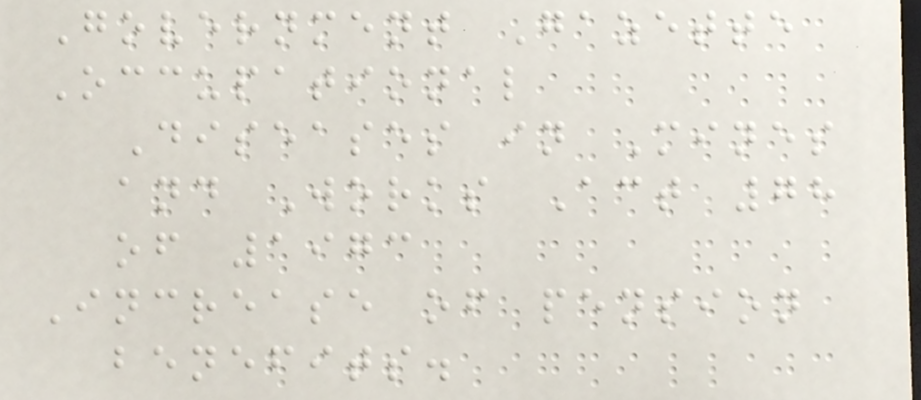Government Gazette
Occupational
Diseases in Mines
and Works Act 78
of 1973
Increase of pension
benefits.
